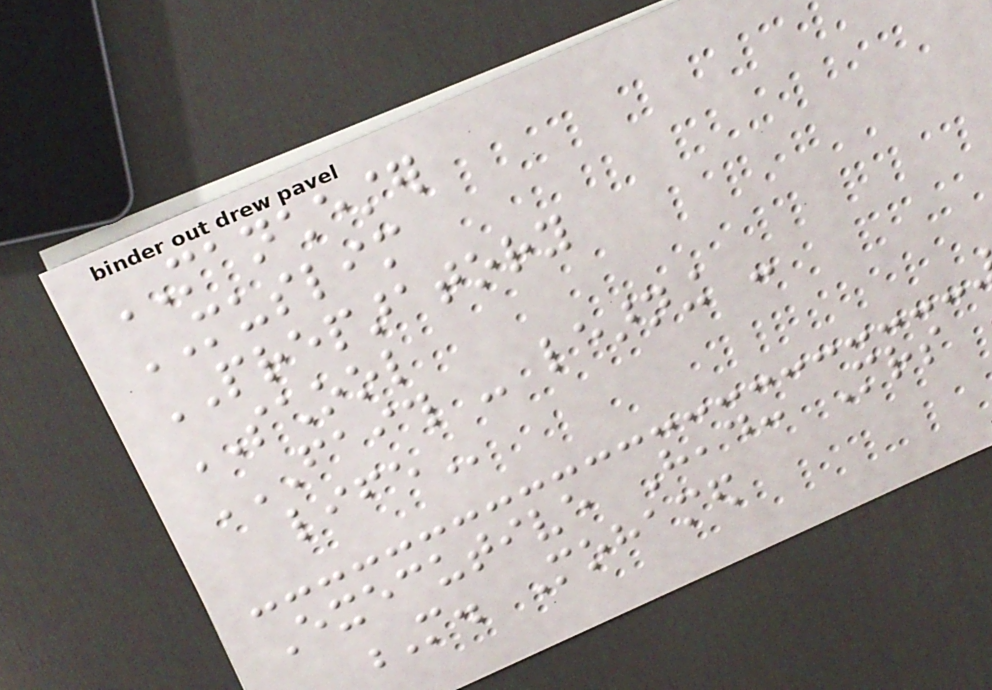MANCHESTER
MUSLIM
PREPARATORY
SCHOOL
FAITH - LEARNING -
LIFE
Executive Head: Mrs
M. Mohamed
